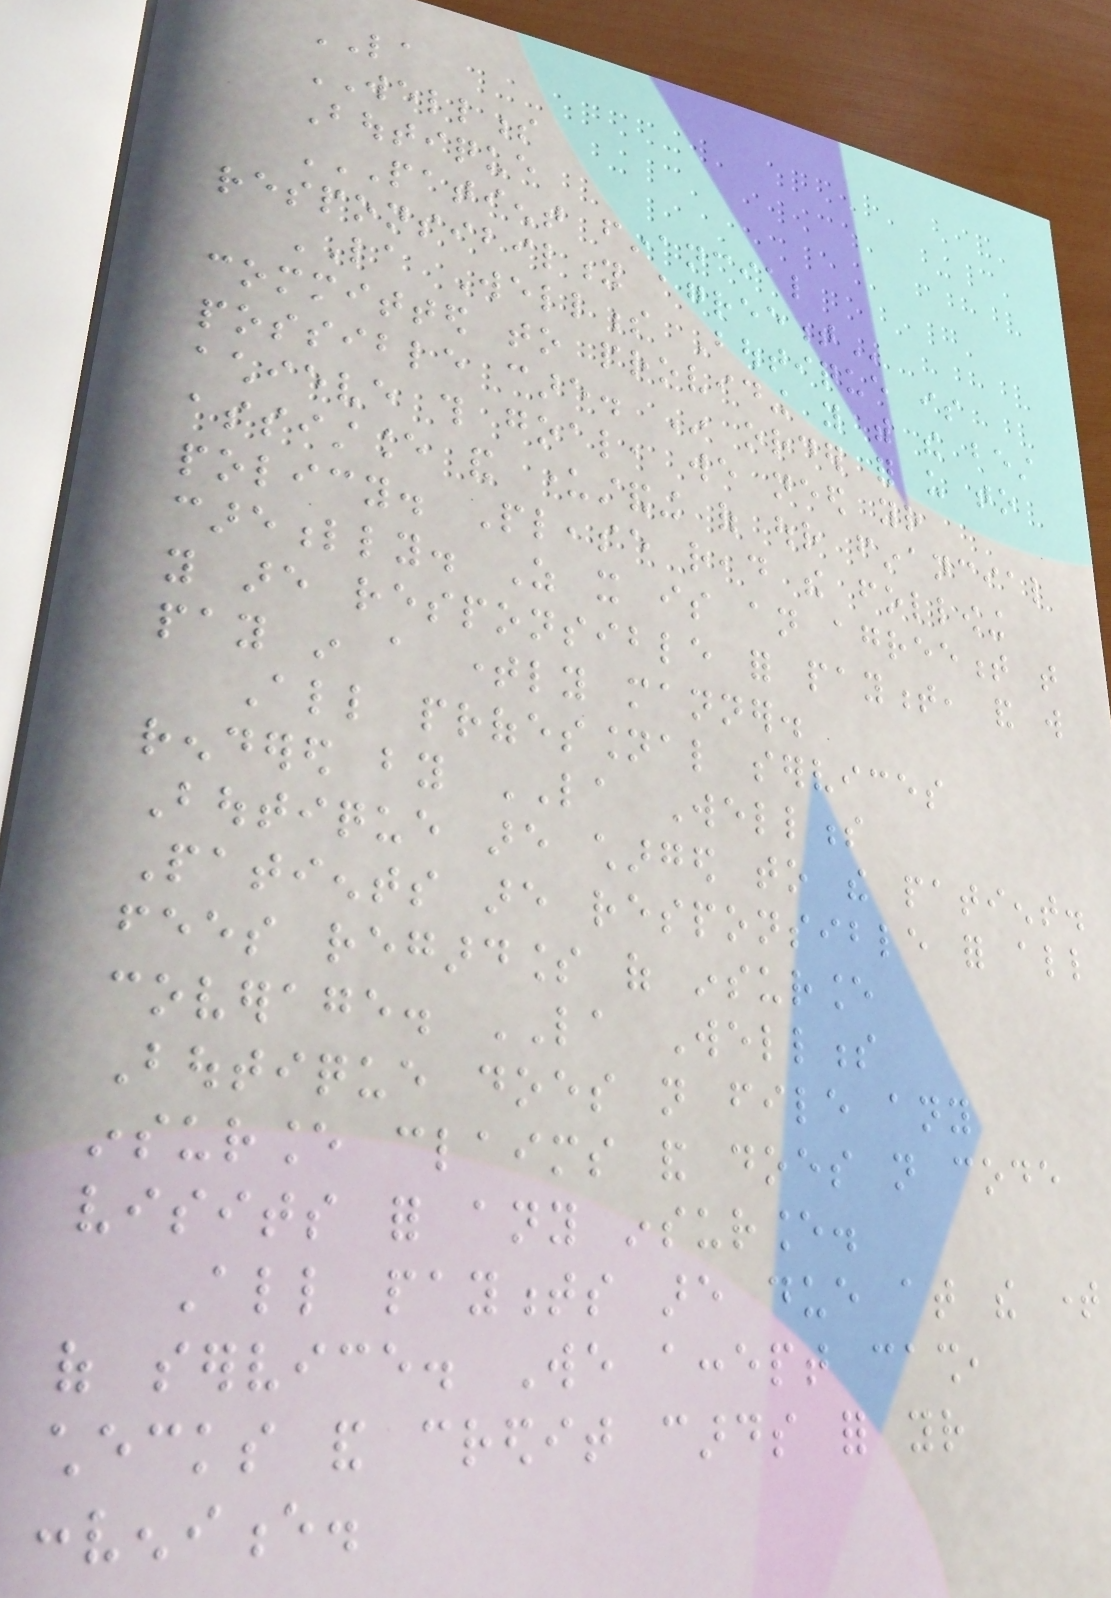LA
WELLNESS
Boutique
PATIENT FINANCIAL
RESPONSIBILITY AGREEMENT
LA Wellness Boutique is
committed to providing you with the best
possible care. In order for us to
achieve this goal, we need your
assistance and understanding of our financial
policy. Please read the following
carefully. As it is an agreement that
you are responsible for payment, and will
pay in a timely manner.
All professional services
rendered by LA Wellness
Boutique are charged to the patient.
Patients are responsible for all
fees regardless of insurance
coverage. LA Wellness
Boutique does not file any
insurance claims and does not code
visits for any insurance.
All payments are due at the time
of service. We accept cash,
checks and credit cards for your
convenience.
